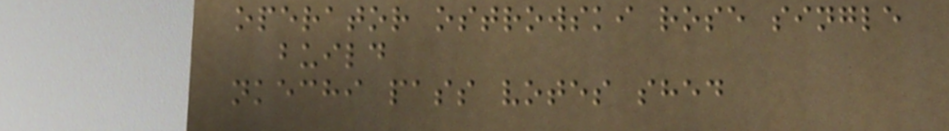operator ostrowski rose single
build
nkechi pass votes shed
